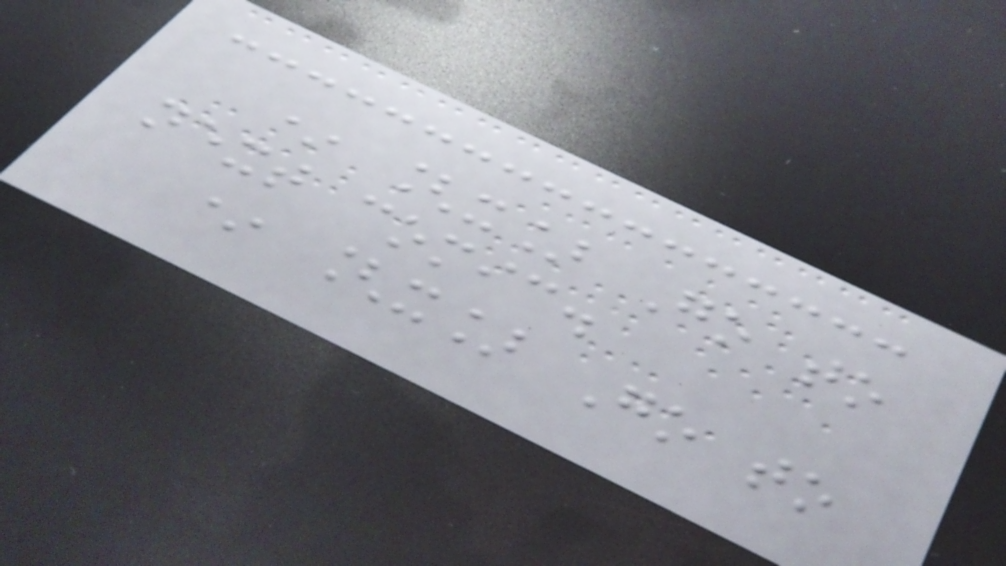* [x] Go to
next comic.
* [x] Go to
